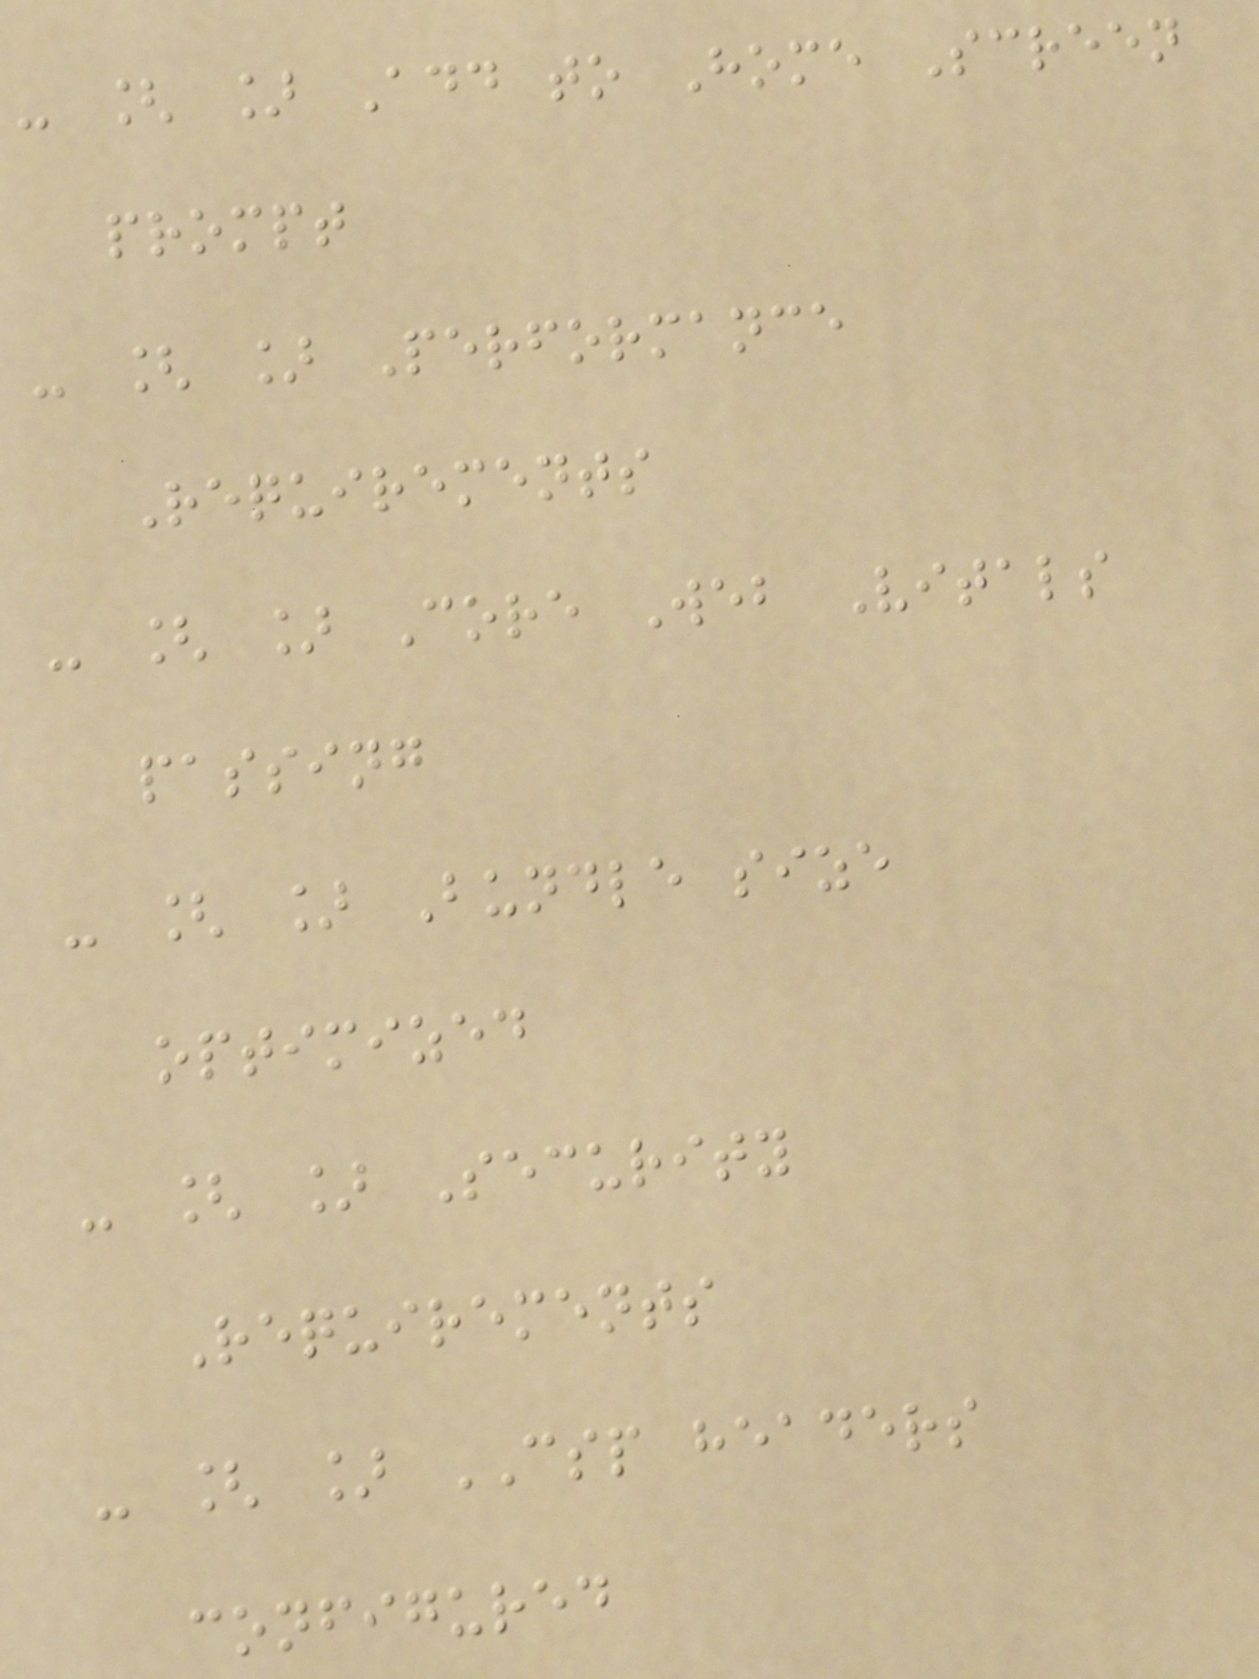- [ ] Add to Home Screen
prompt
- [ ] Performance
Requirements
- [ ] Core Web Vitals
passing
- [ ] Bundle size
optimized
- [ ] Security
Requirements
- [ ] CSP headers
configured
